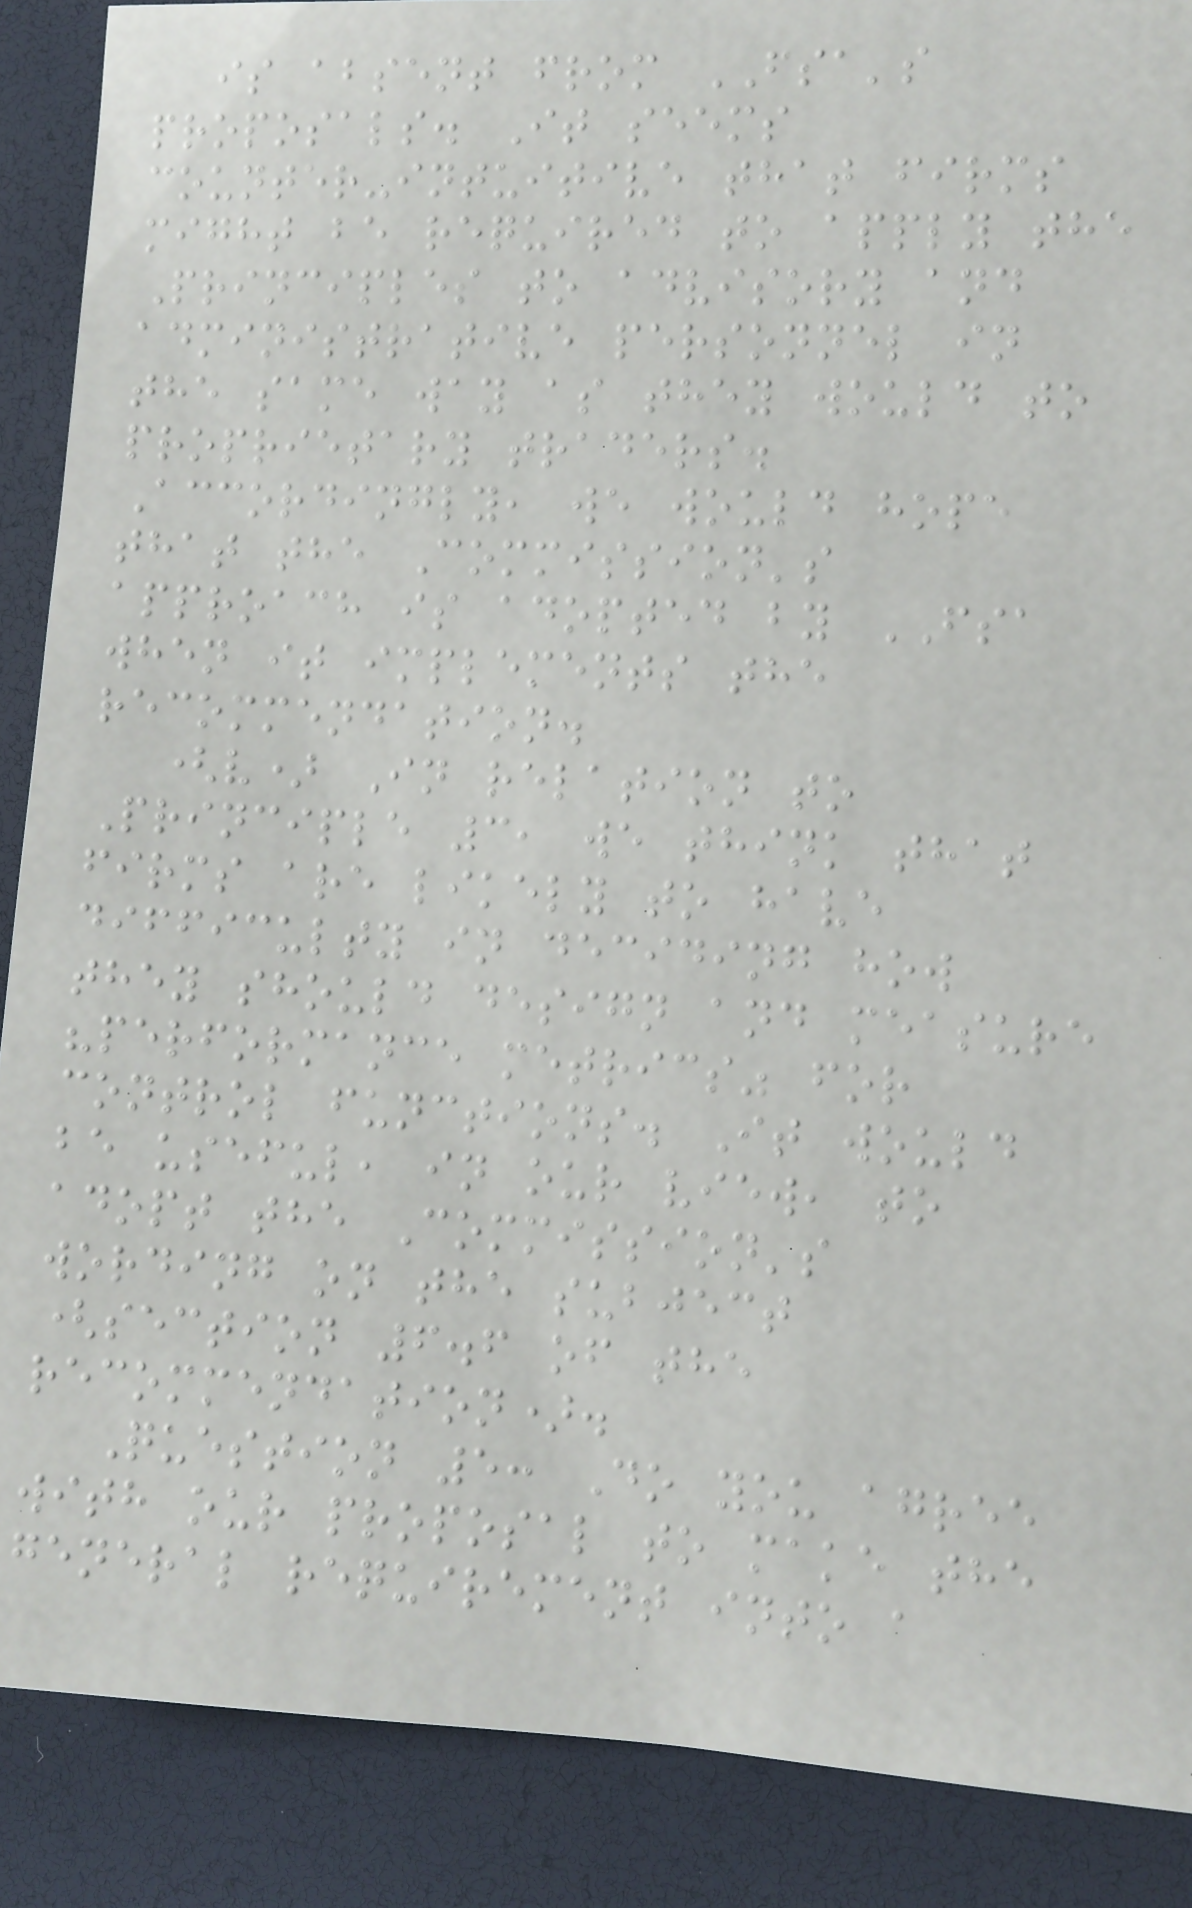is absent from FSA's
proposals. It seems
counter-intuitive that firms
might be required to apply the
Principles to advisory and
administrative personnel in
the same way as they would to
proprietary traders.
Accordingly, we would hope
that the Commission's
approach is adopted by FSA
when it implements the
recommendation.
(v) In relation to
Principle 3, we think that
firms are likely to have
difficulty in deciding how
they should design and measure
"performance metrics" for
control functions. It would
be useful, in our view, to
adopt the Commission's
wording on the subject
(section 6.6 of the
recommendation).
Question 5: Do you agree
with our proposal to make the
general requirement into a
